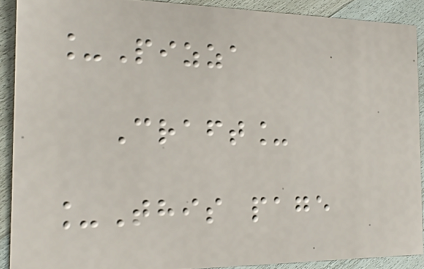_Pizza
Craft_
_This page
